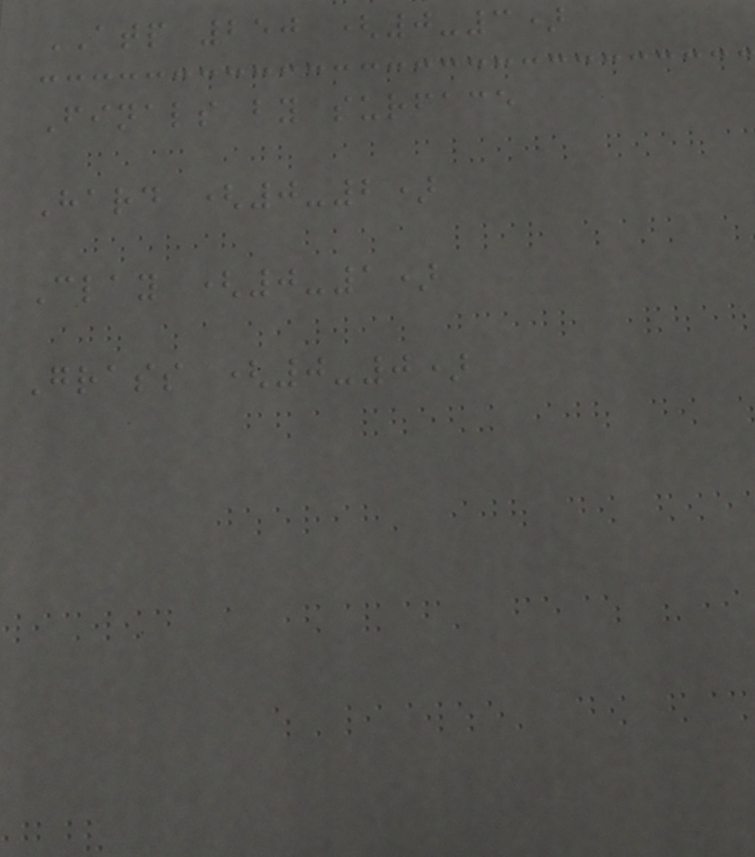ATP 250 (0-3)
Finals by surface
Hard (0-2)
Clay (0-1)
Grass (0-0)
